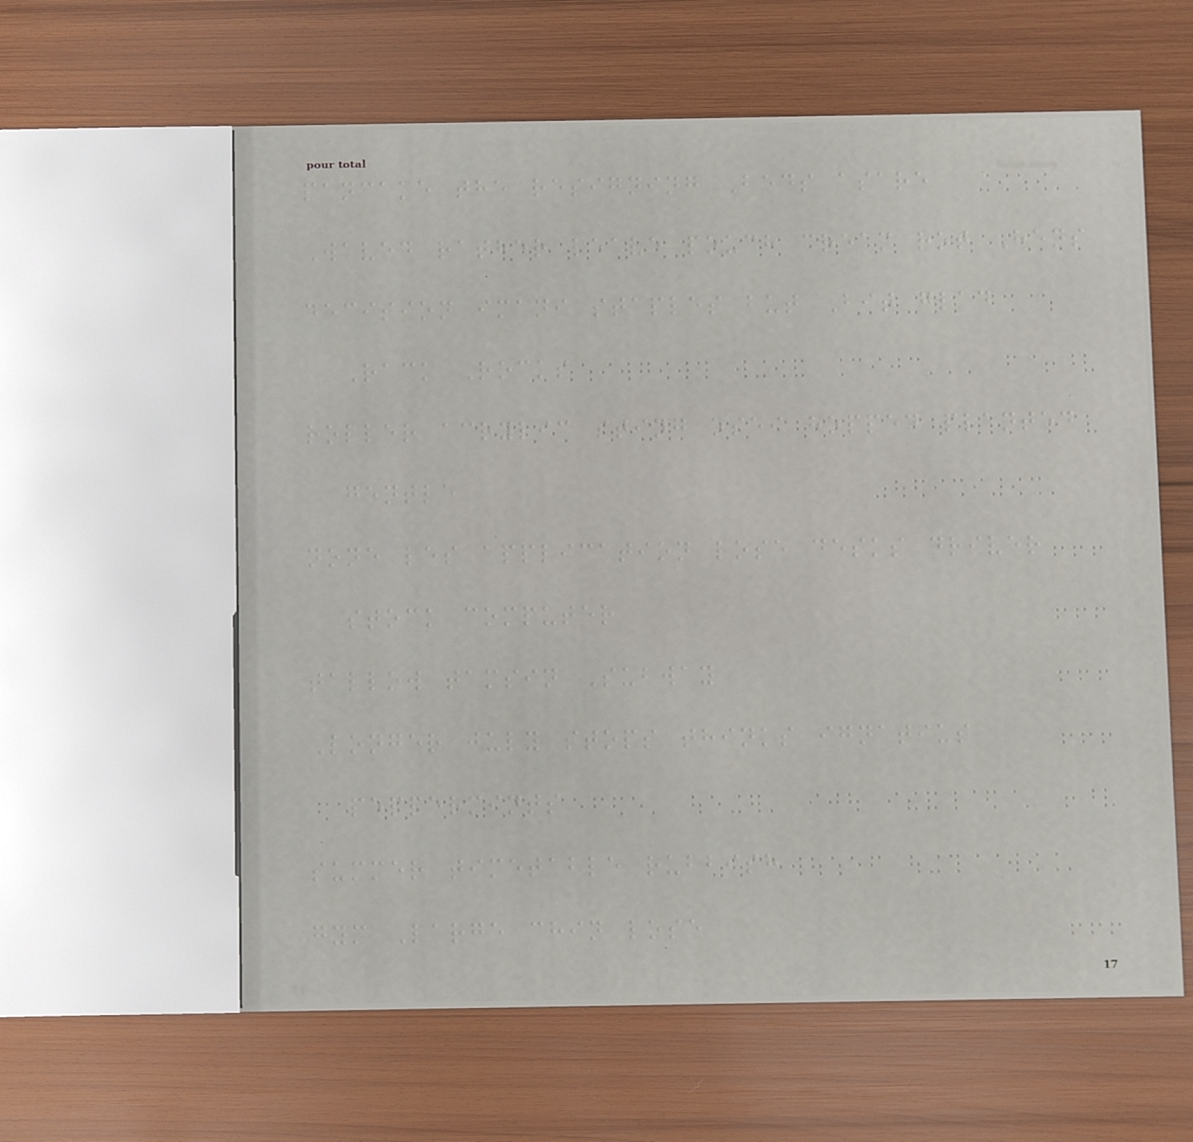pancake the resigning Beds asare
Waved rather leave pouch cream rot Hens
decision imani staples but Bit glad
Rack Rocks
roller acrylic sting osei hopped planted
gentle
none les application lose desks driver
stock computer
tallow tamsin Subway
Longer july stops thinks ignatius
peppermints
summer timetable rubbish
gym Large chin lose
